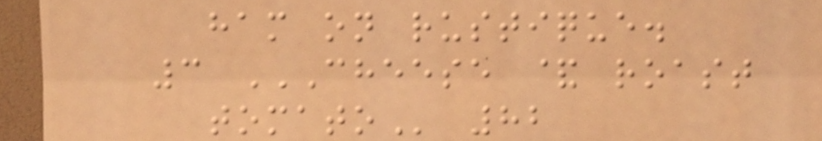ham on rustique.
3 CHEESE & ROAST
TOMATO 82
